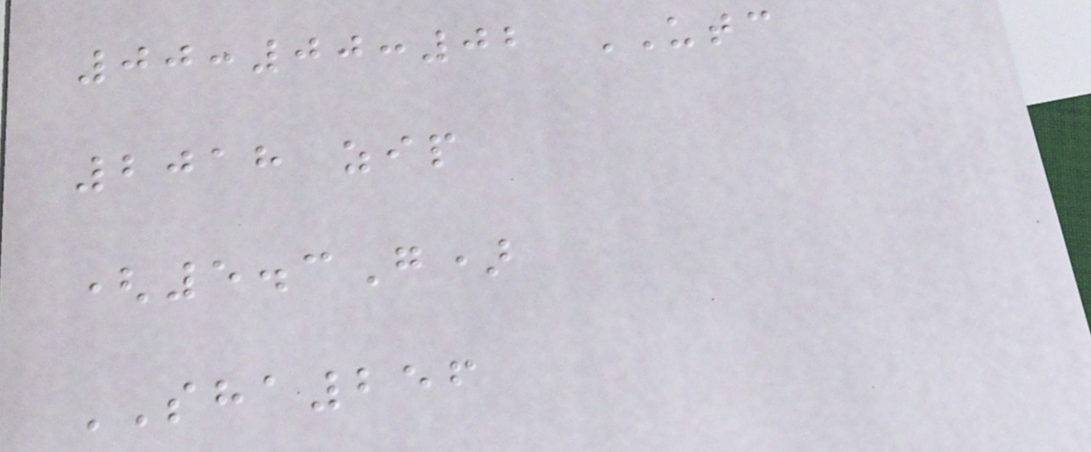00:00:02 UTC
2018 zip
(5.3G)
SHA256
